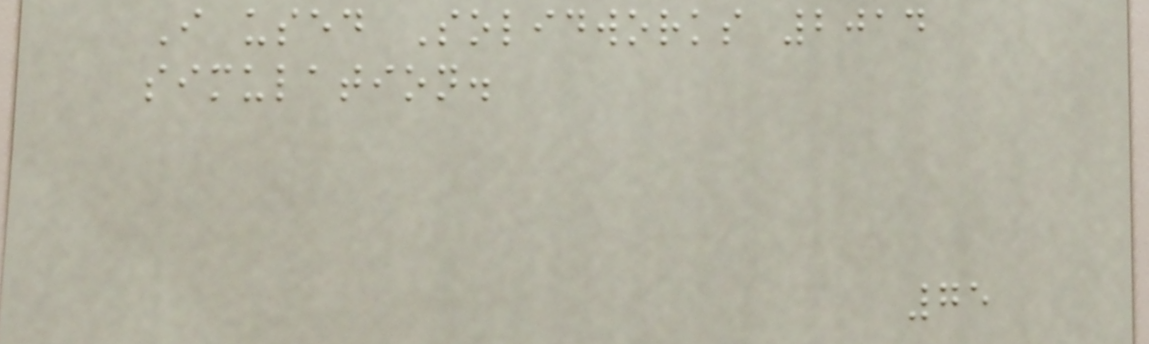I used Solidworks 2014
simulation.
75
